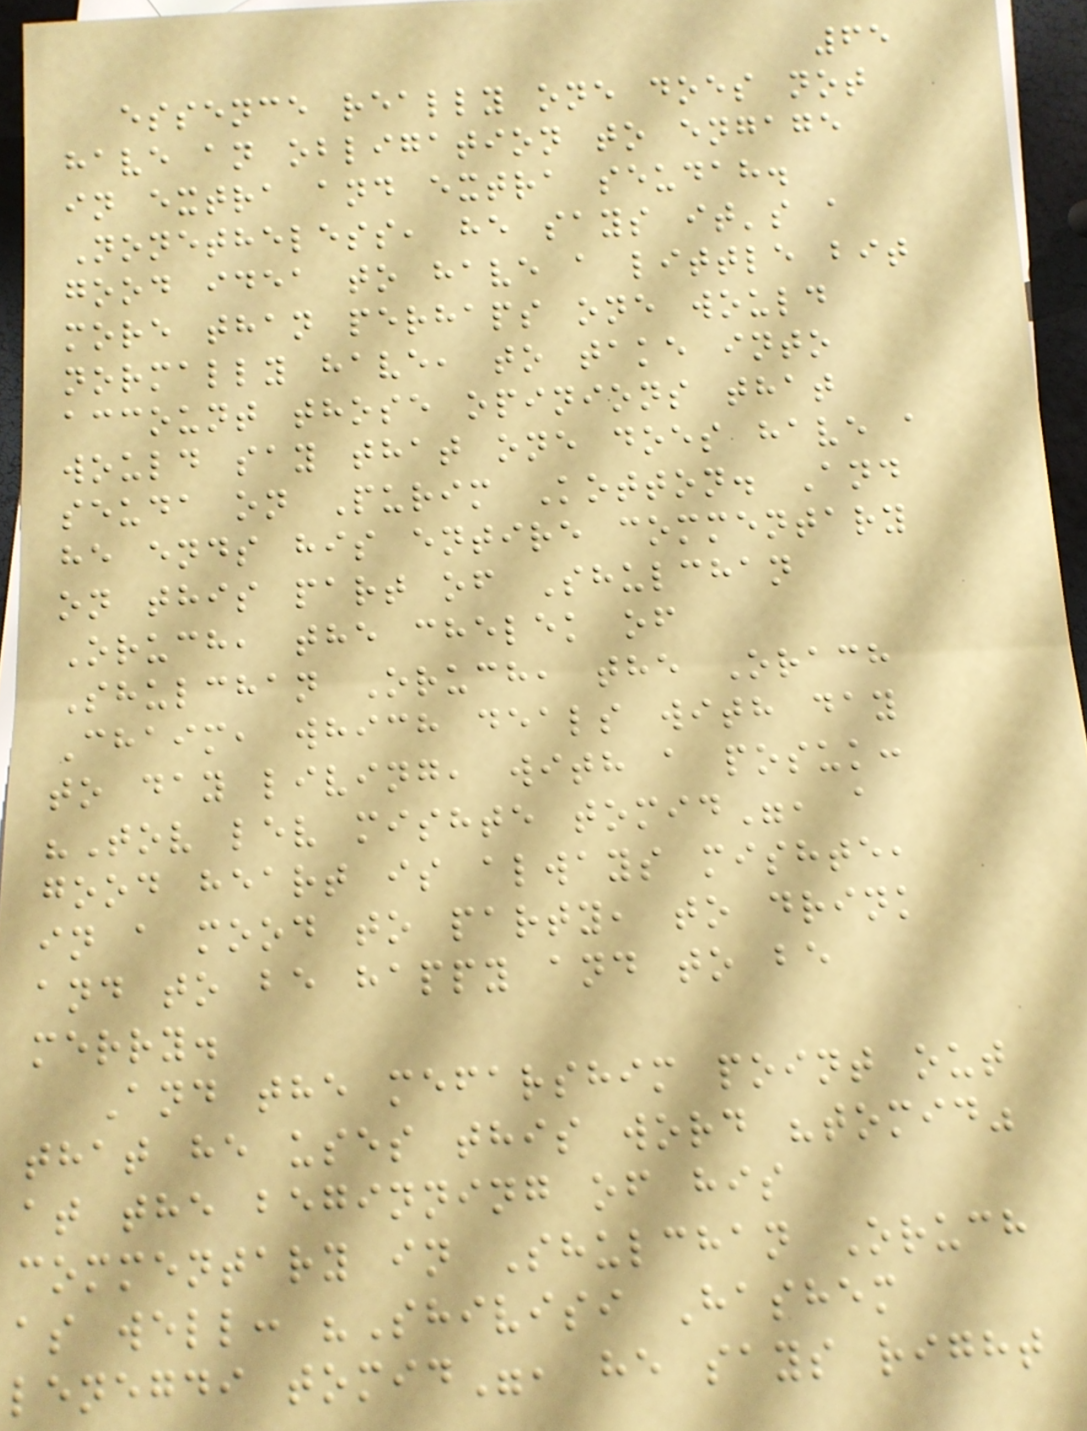65
essence really one does not
have an obligation to engage
in extra and extra seudah.
Nonetheless, he says it's a
good idea to have a little bit
more than perhaps one would
normally have, to take into
account those opinions that
would say that one does have a
seuda on Purim Kotton. And
he ends his entire commentary
on this part of Shulchan
Oruch, the chelek of
Shulchan Oruch, the Orach
Chaim, which deals with day
to day living, with a posuk:
"Tov lev mishte tomid", a
good heart is always mishte,
in a mood to party, to drink
and to be happy and to be
merry.
And the mefarshim point out
that he uses this word "tomid"
at the beginning of his
commentary in Shulchan Oruch
as well: "Shivisi Hashem
lenegdi tomid", he says right
